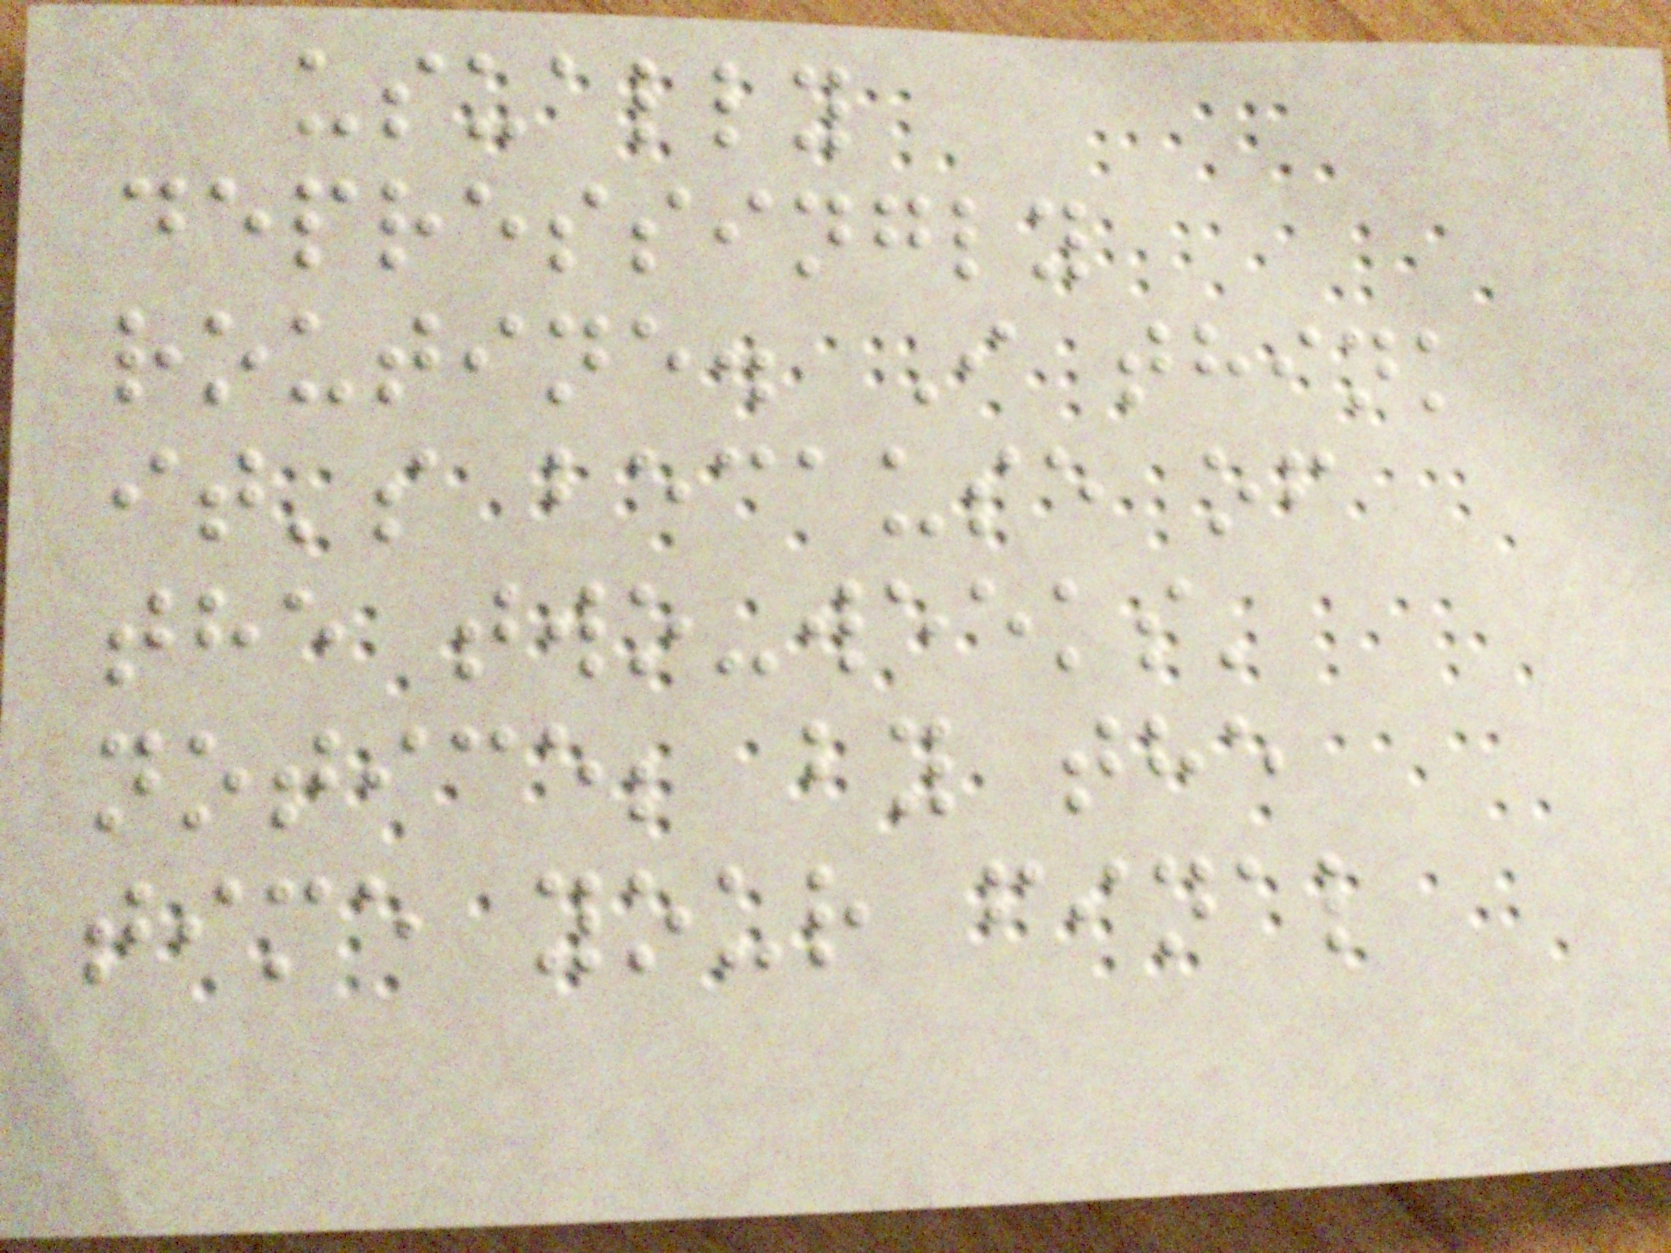usually
depressingly
routine. I think
it's because of
the two-weeks'
notice; by the
time your final
